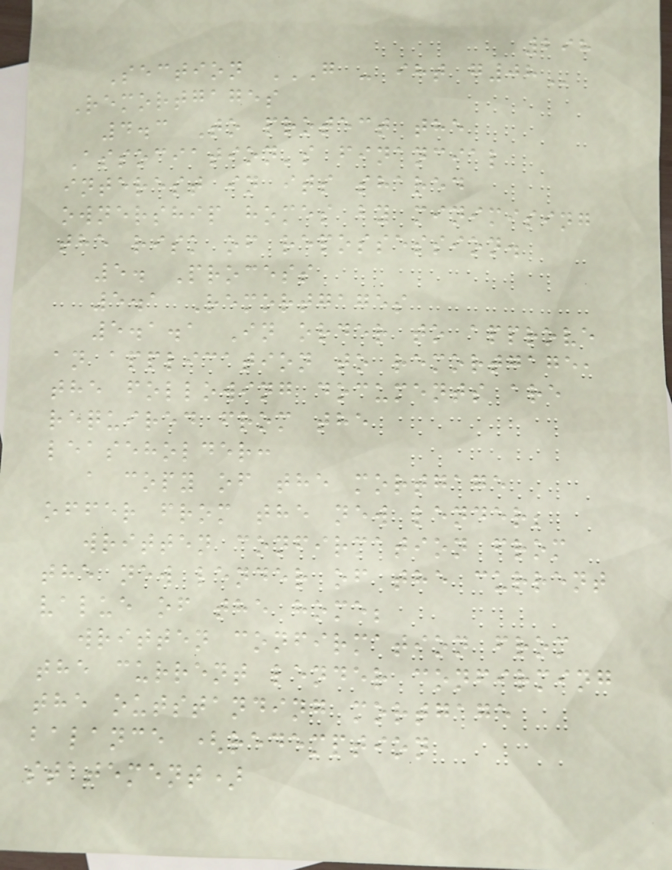298
Section G - IHT G08
Remortgages
4.3 To protect the
Association's financial
interest in its shared
ownership homes by minimising
the risk of repossession.
5. Process
5.1 Remortgages
5.1.1 In order to approve
an application to remortgage,
the following documents are
required from the
leaseholder:
a copy of the mortgage
offer from the new lender;
written confirmation from
the new lender of the current
value of the home;
written confirmation from
the current lender confirming
the outstanding mortgage
balance (redemption
statement)
